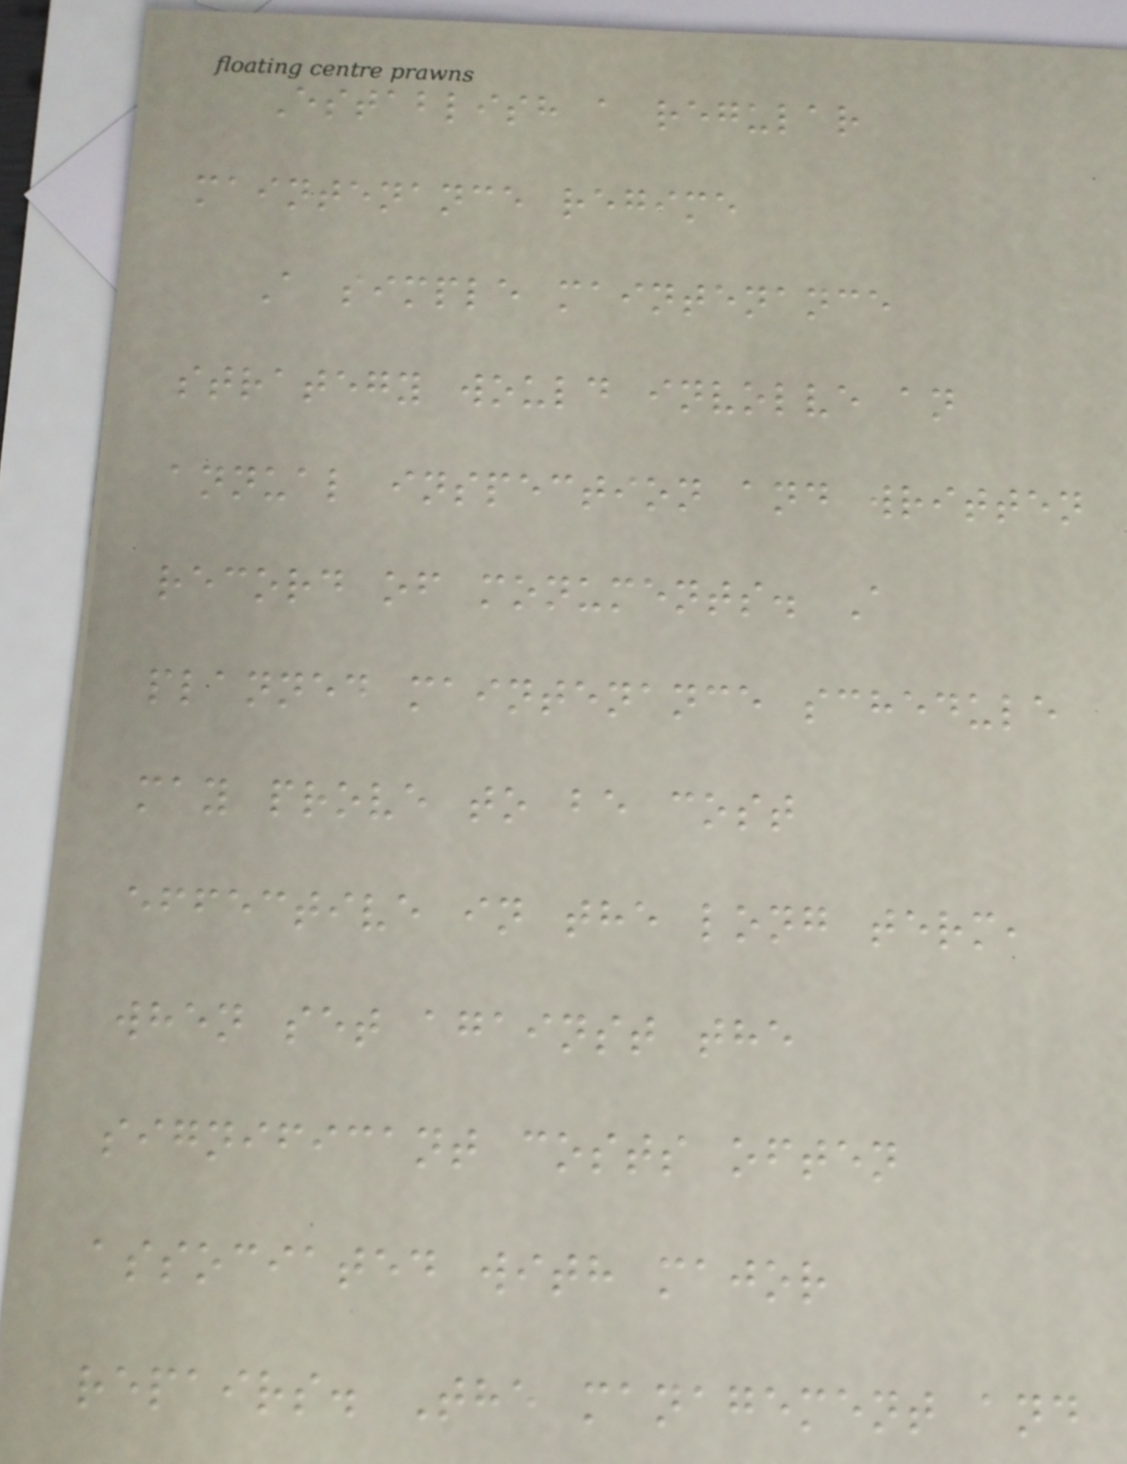Establish a regular
maintenance regime
A simple maintenance
strategy would involve an
annual inspection and written
record of monuments. A
planned maintenance schedule
may prove to be cost
effective in the long term,
when set against the
significant costs often
associated with major
repairs. The management and
